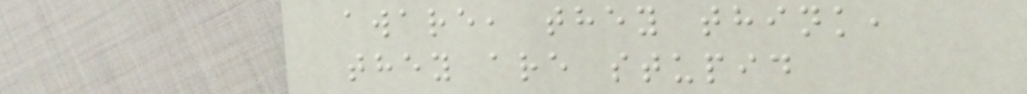aware, they think,
they are stupid
